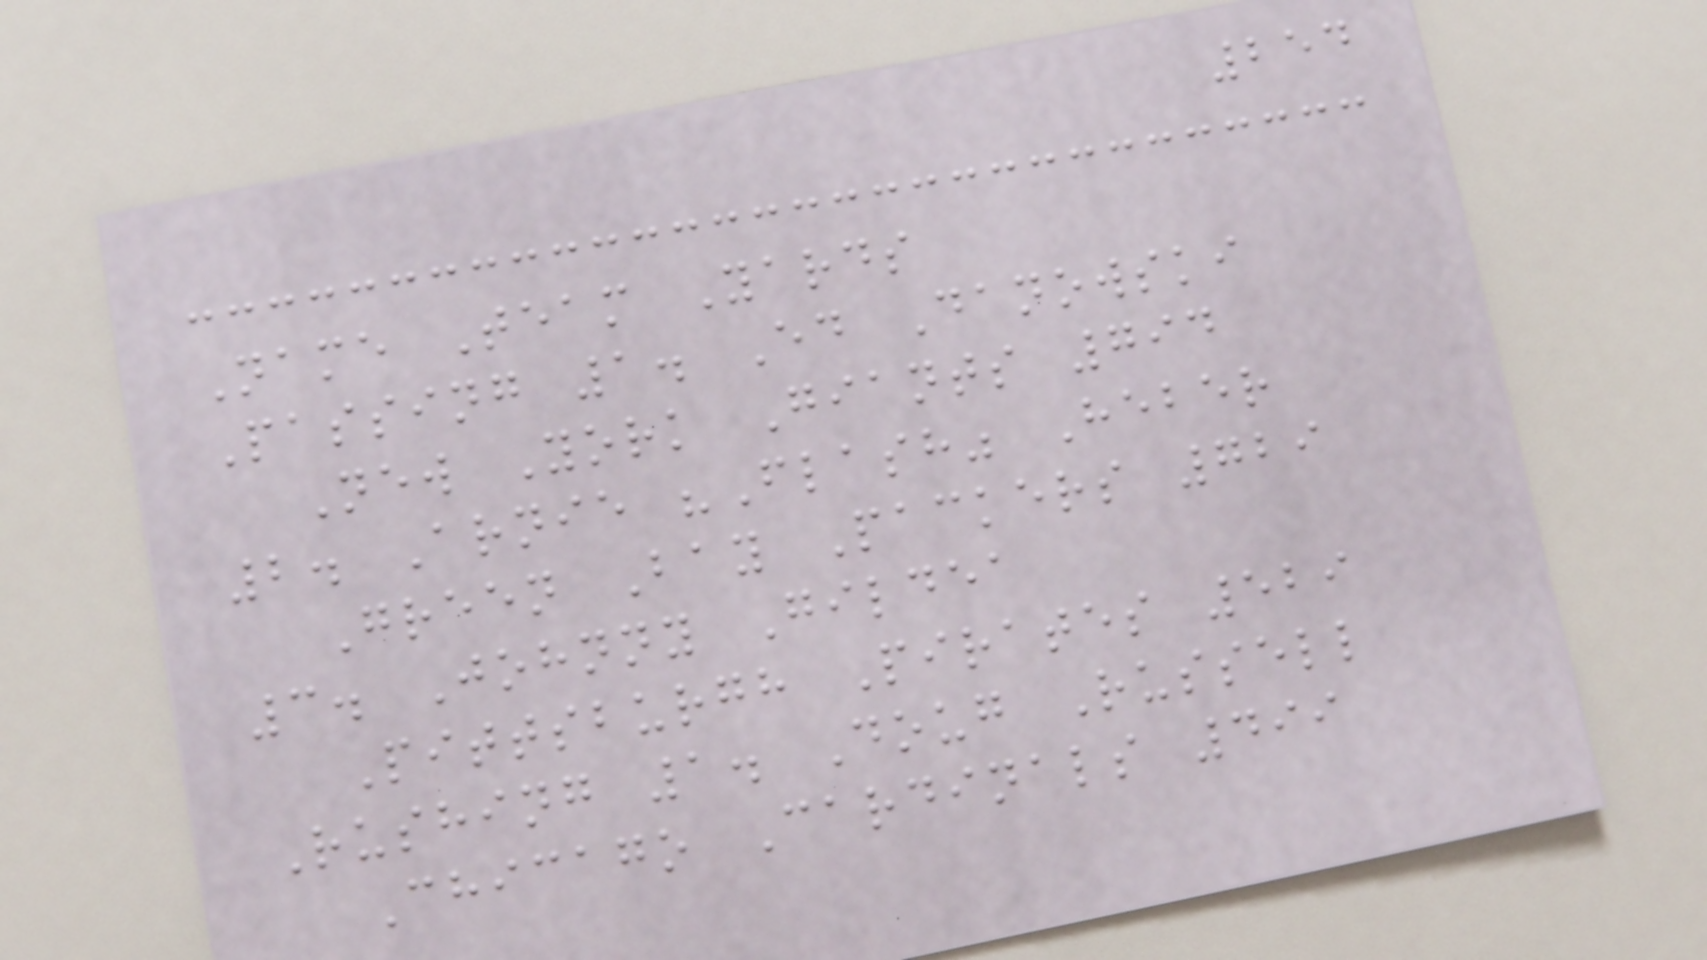254
Name Team Yards
Passing 1. Ed Danowski
New York Giants 794
2. Arnie "Flash" Heber
Green Bay Packers 729
3. Johnny Gildea
Pittsburgh Pirates 529
Rushing 1. Doug Russell
Chicago Cardinals 499
